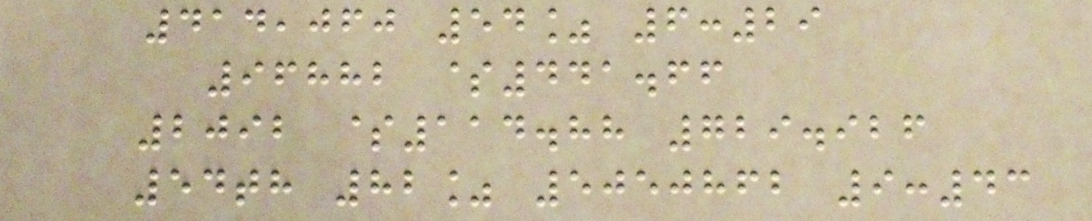414,060 54% 6:29
96882 $441.66
2092 $114.88 729.926
54th 82% 5050862 9:43
